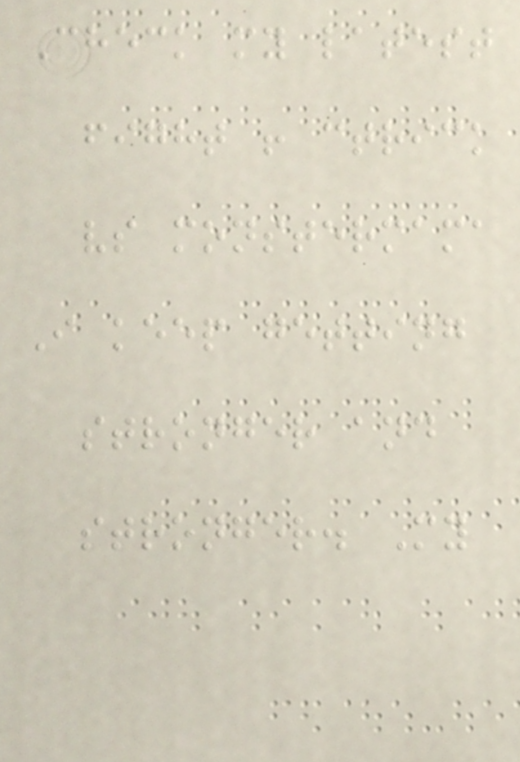Check my latest
fight ! ctrick
vs monstermama
I keep getting
stronger and
stronger. My
